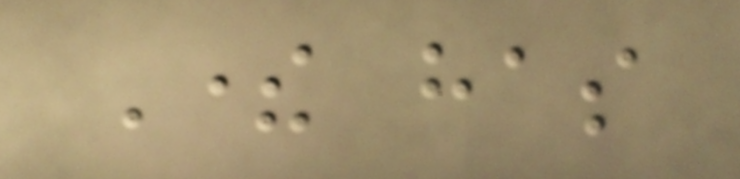There has
